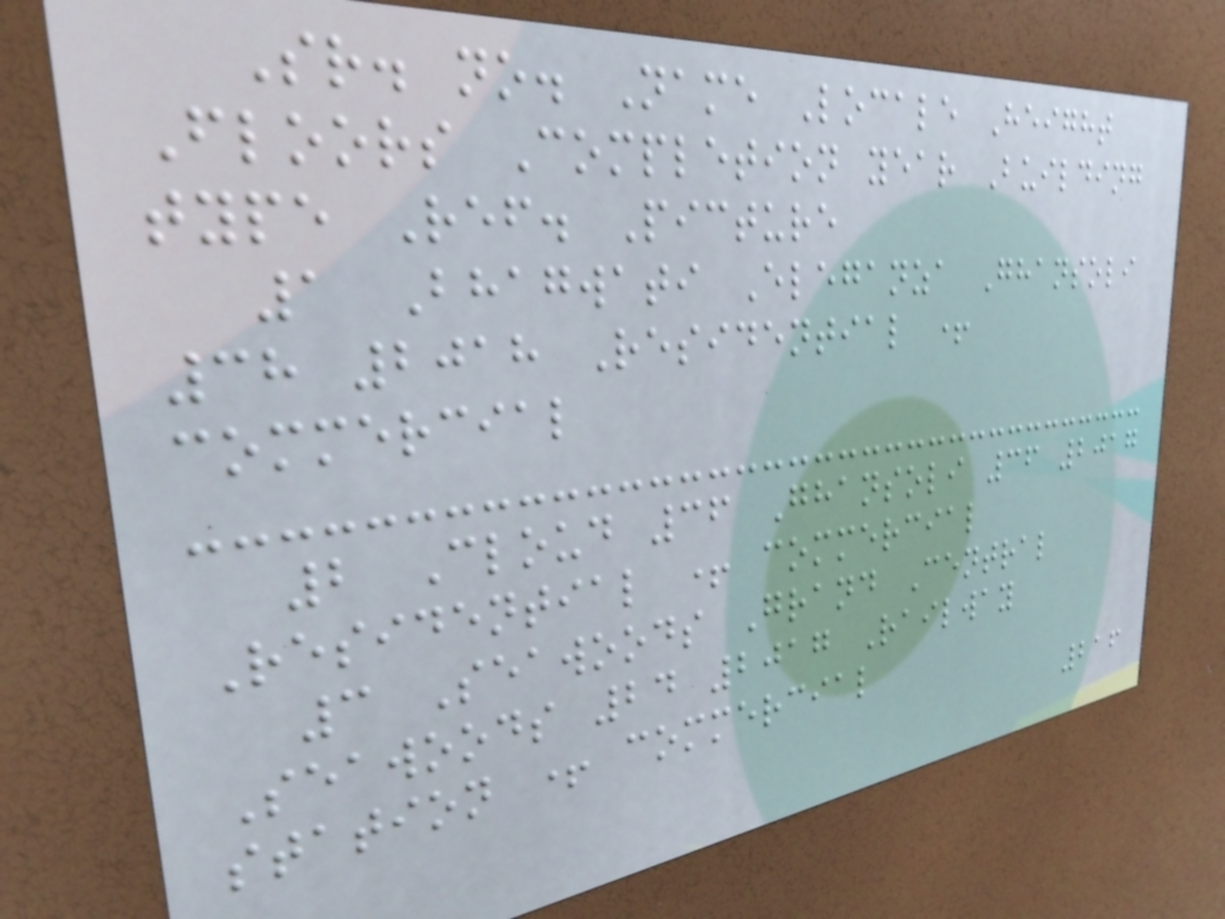Sr. no. Name Locale Height
Floors Completion year Building
type Ref. Picture
1 Bhagwati Eleganza Ghansoli
38 2018 Residential +
commercial
2 Cloud 36 Ghansoli 36 2017
Residential + commercial
3 Seawoods Grand Central
Seawoods 24 2017 Railway
station + commercial
216
